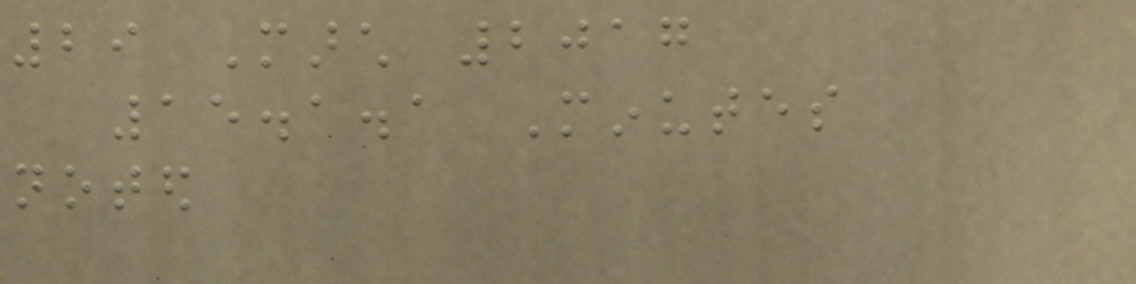29 March 2017
15.1.1 Minutes
noted
